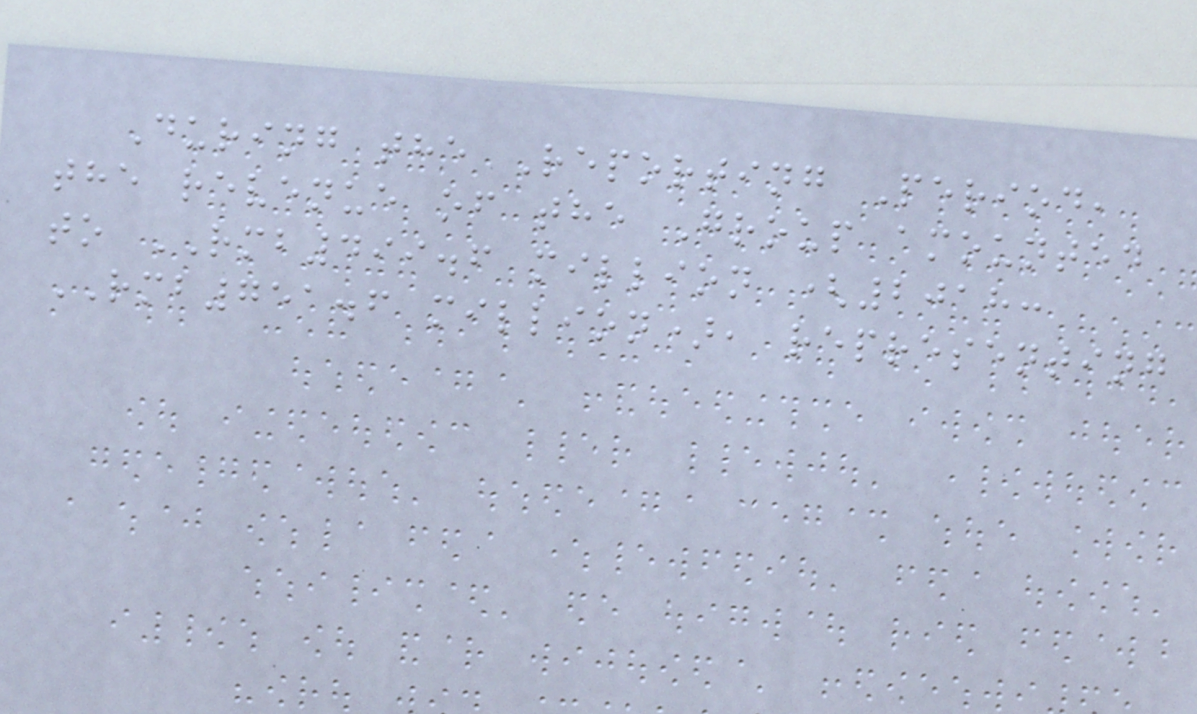During the Reporting Period,
the revenue of the Group amounted
to RMB499.6 million (2018:
RMB751.6 million), representing
